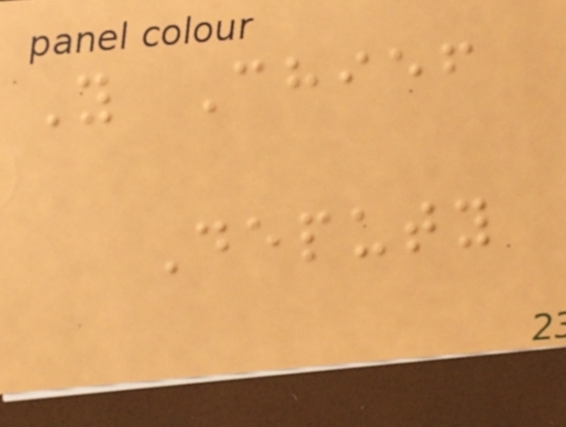Y Chief
Deputy
